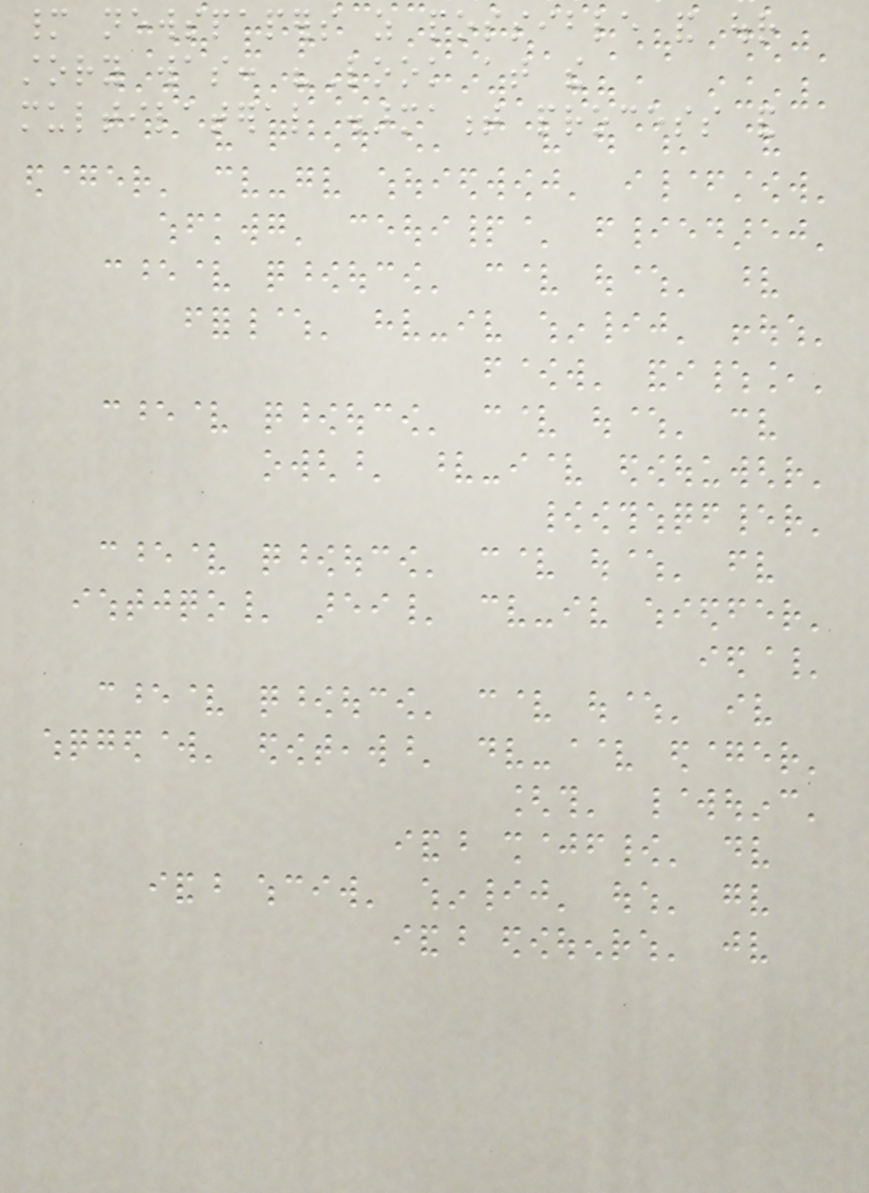many newspapers as possible and our
story was: "Look at the
multilateral disarmament process and
